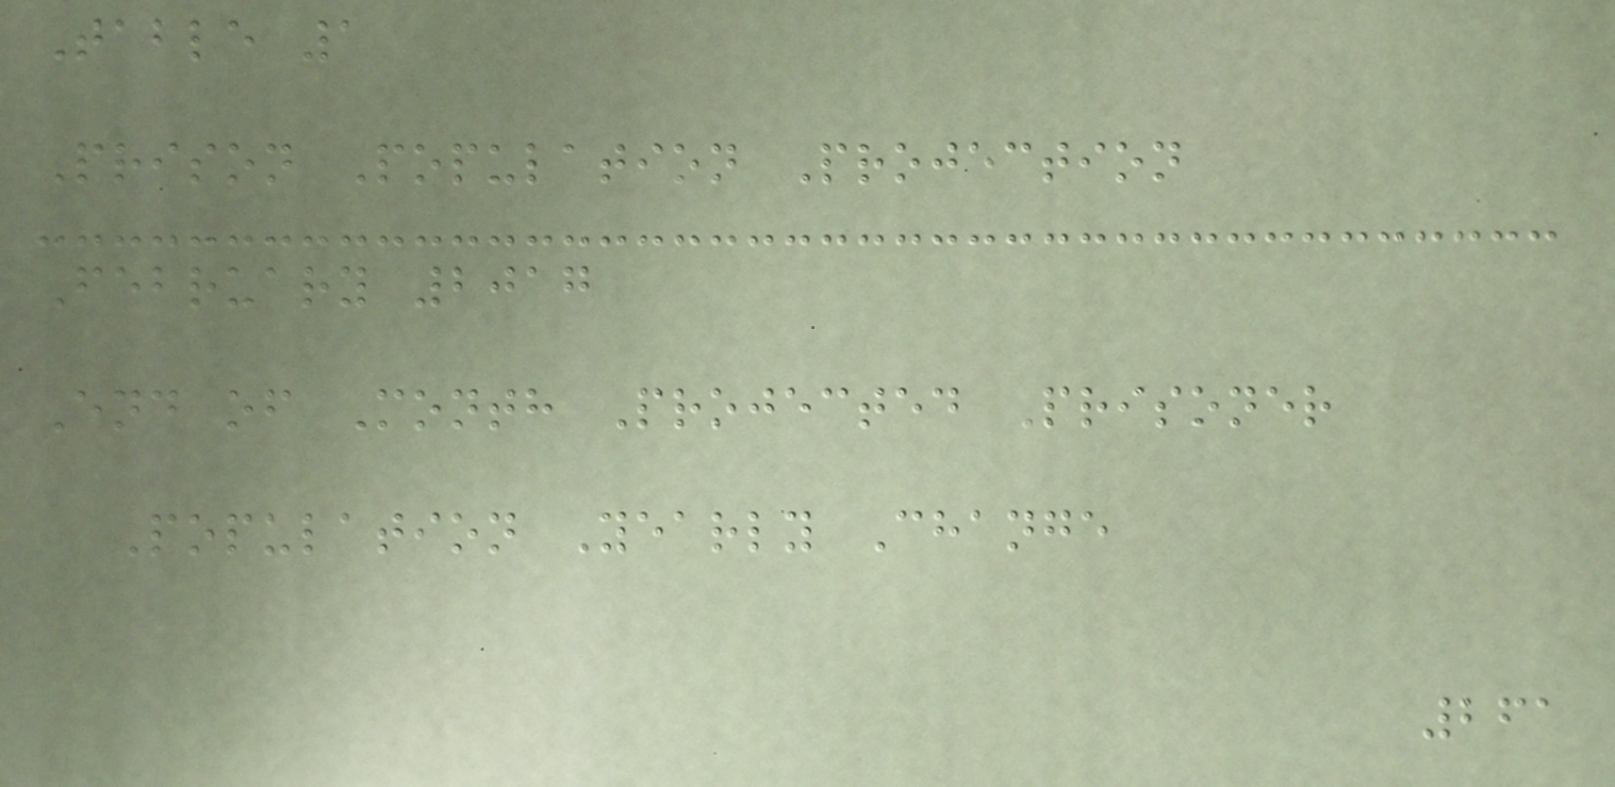Table 1
Prison Population Projection
February 2017
End of Month Projected Prisoner
Population Yearly Change
261
